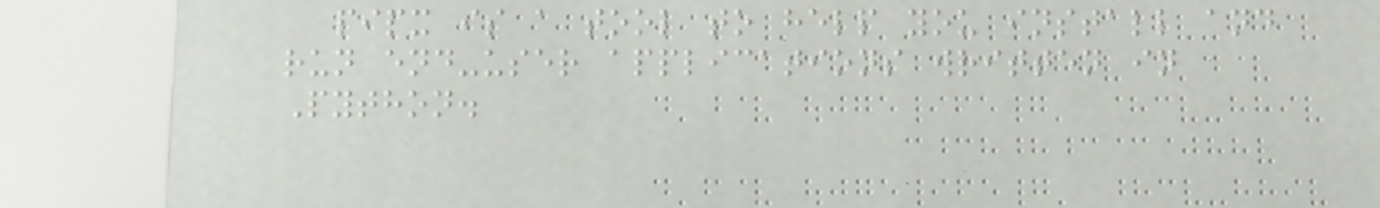pipx is a tool to help you install and
run end-user applications written in
Python.
